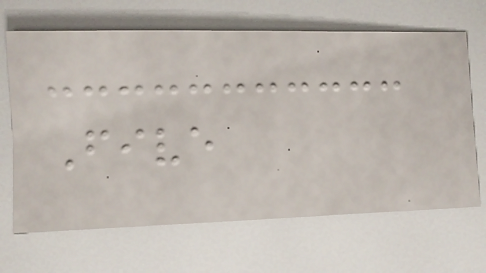Five
